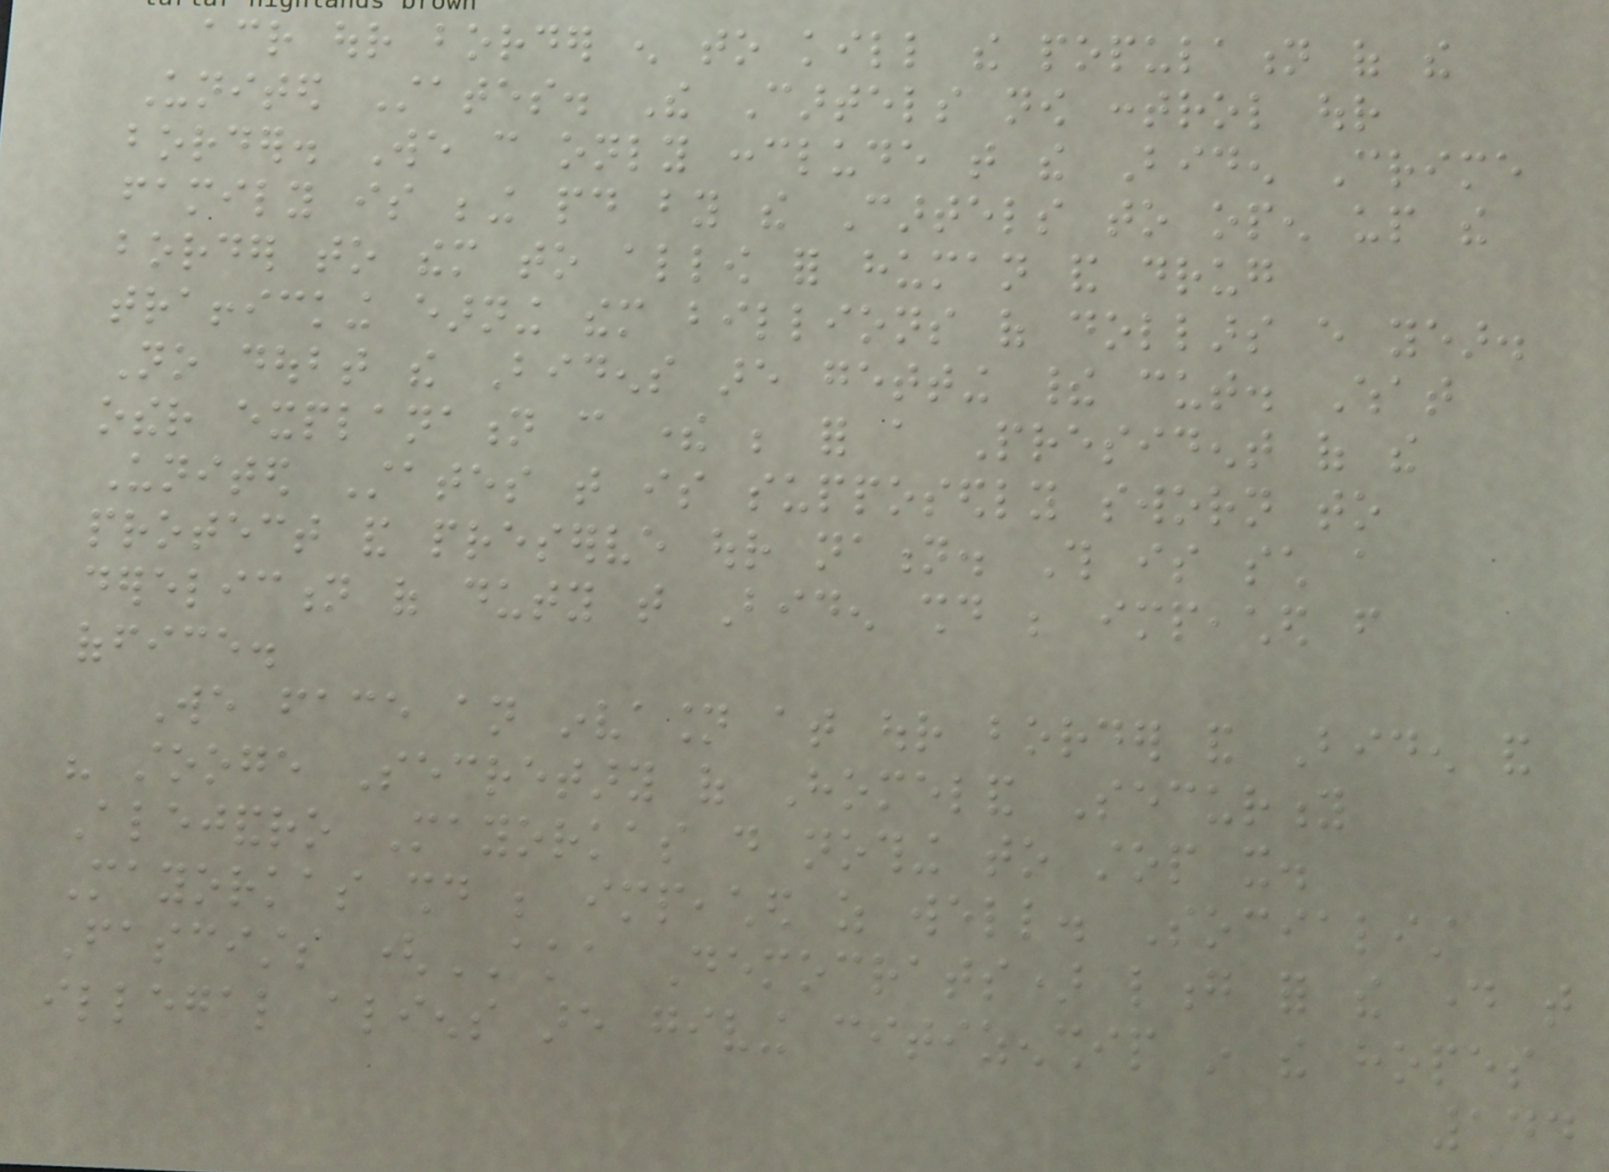across our border enough to kill the population of the
United States. The Cartels now control our
border. We can only conclude that the Biden Crime
family is being paid by the Cartels to open up the
border to them to allow for human and drug
trafficking earning them billions of dollars every year.
No doubt the Bidens are getting their cut. What
other explanation can there be for a President of the
United States that is supposedly sworn to
protect and preserve our nation. This is such a
dereliction of duty that Biden should be impeached from
office.
We face an invasion at our border and Biden and
his stooge Secretary of Homeland Security
Alejandro Mayorkas do nothing to stop it.
Mayorkas should be impeached as well. Socialist
Fascists (AKA Democrats) long for the day that
illegal aliens are giving citizenship in the hopes
144
